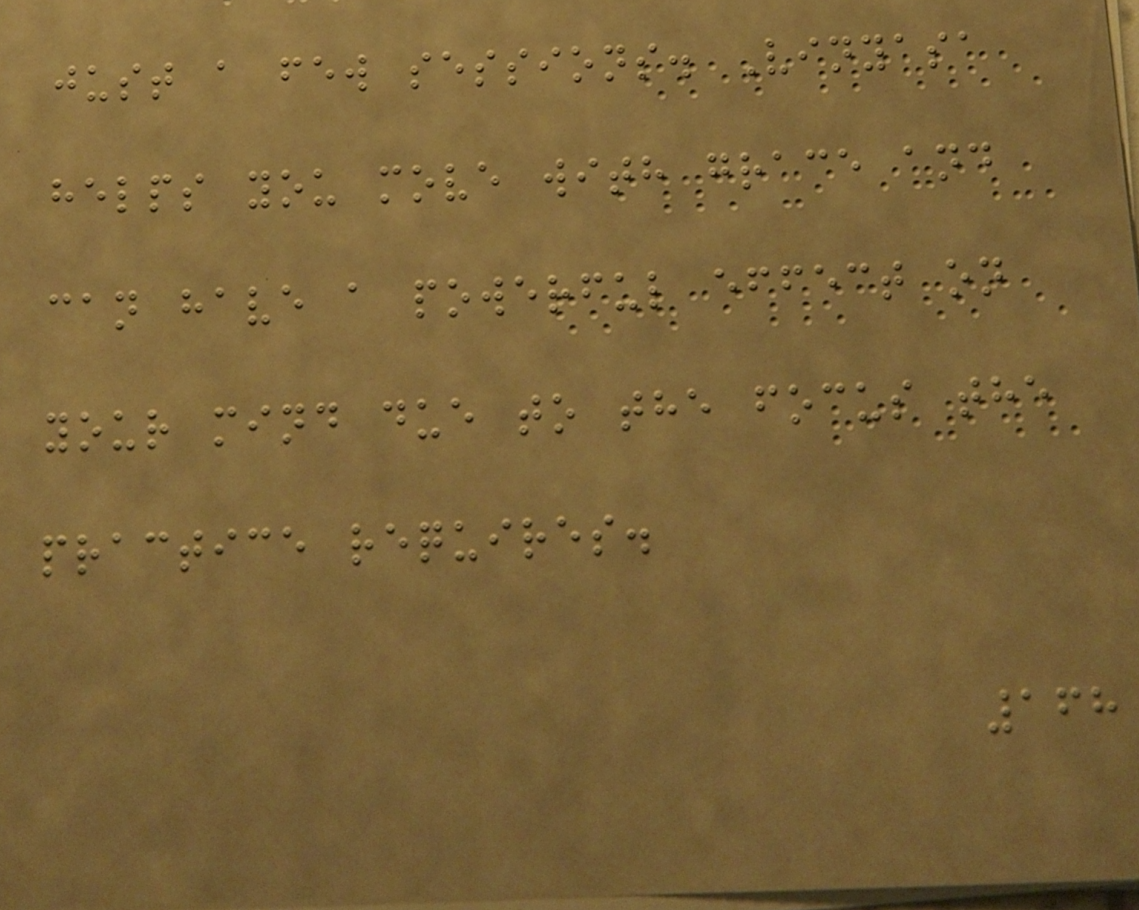just a few sessions. Vinyasa
helps you move with grace and
can have a powerful effect on
your mind due to the focus the
practice requires.
168
